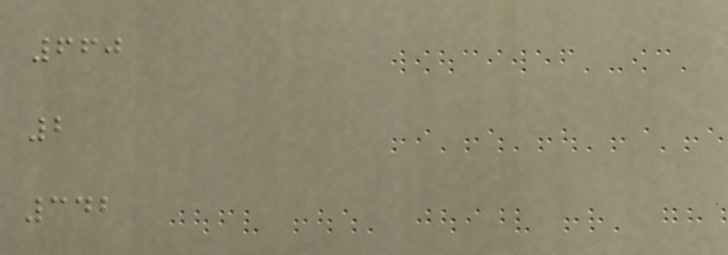660
2
342
